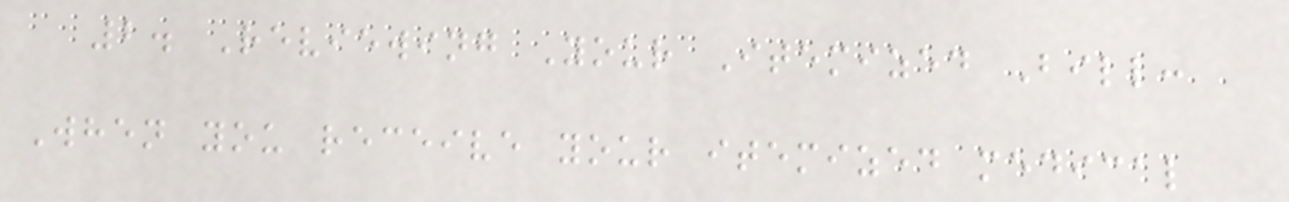2. Reviewing Your Itemized Bill:
When you receive your itemized medical
